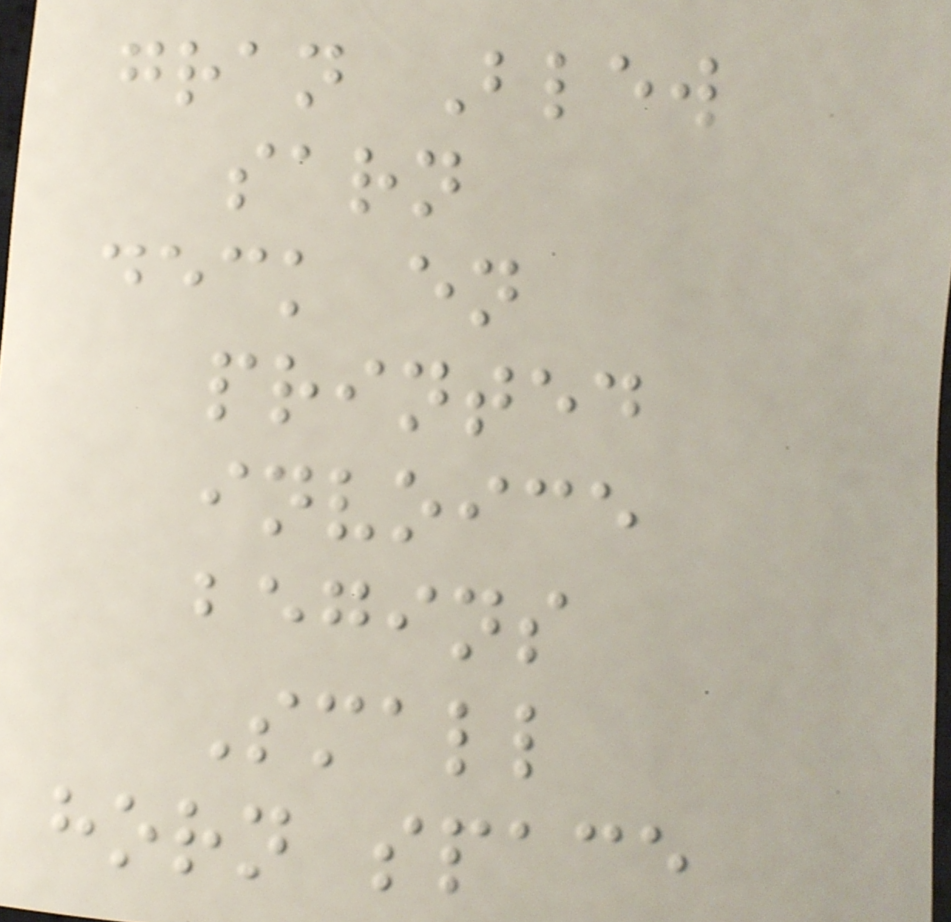gran Blew
sarn
deck en
printed
invoice
begins
Small
horn space
